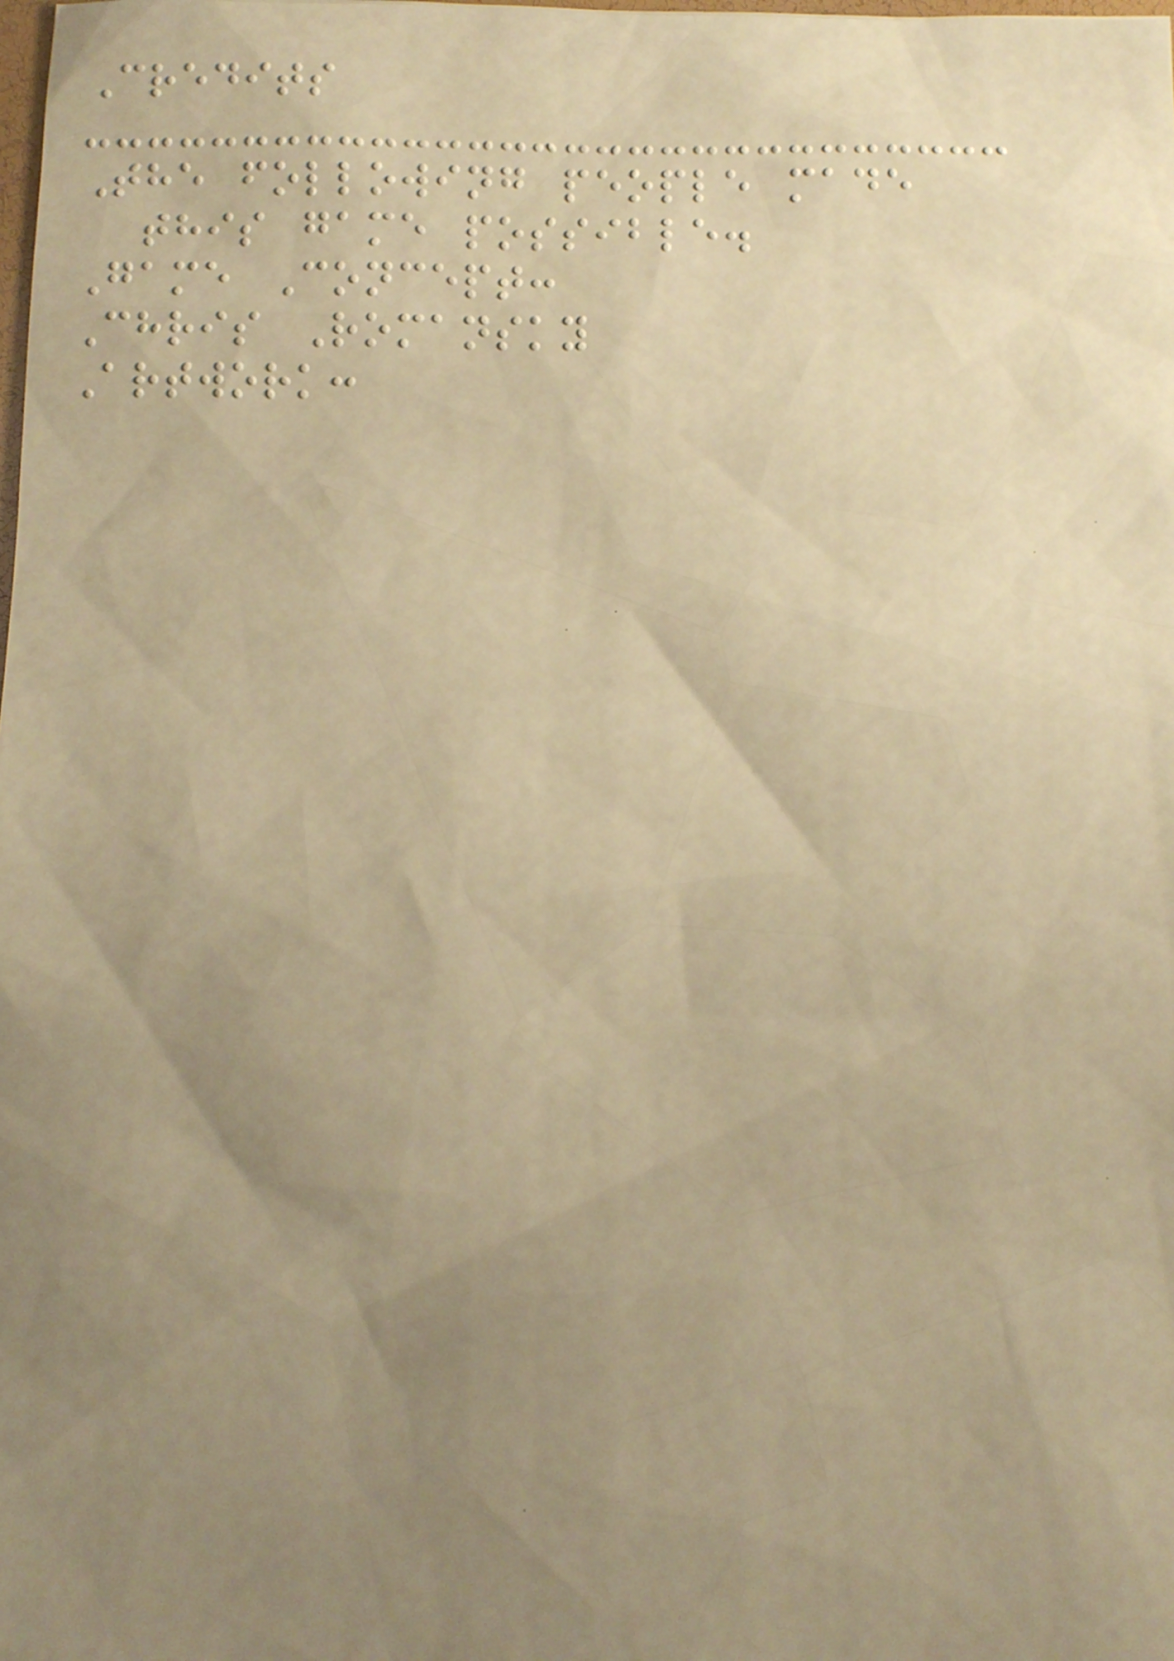Credits
The following people made
this game possible.
Game Concept:
Chris Romansky
Artwork:
